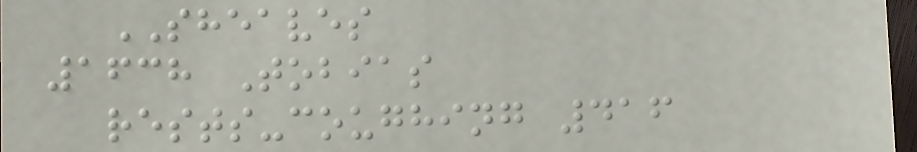SHEAVES
1638 Tobias
rests-coughing 416
